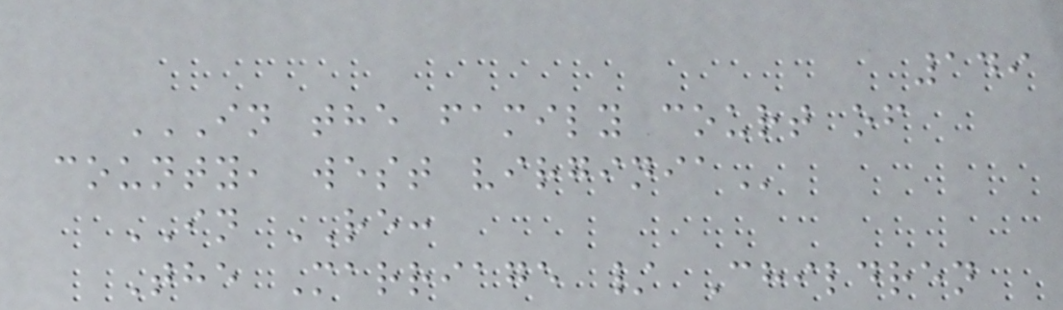149
IN THE FAMILY COURT OF
COUNTY, WEST VIRGINIA
IN RE:
The Marriage / Children
